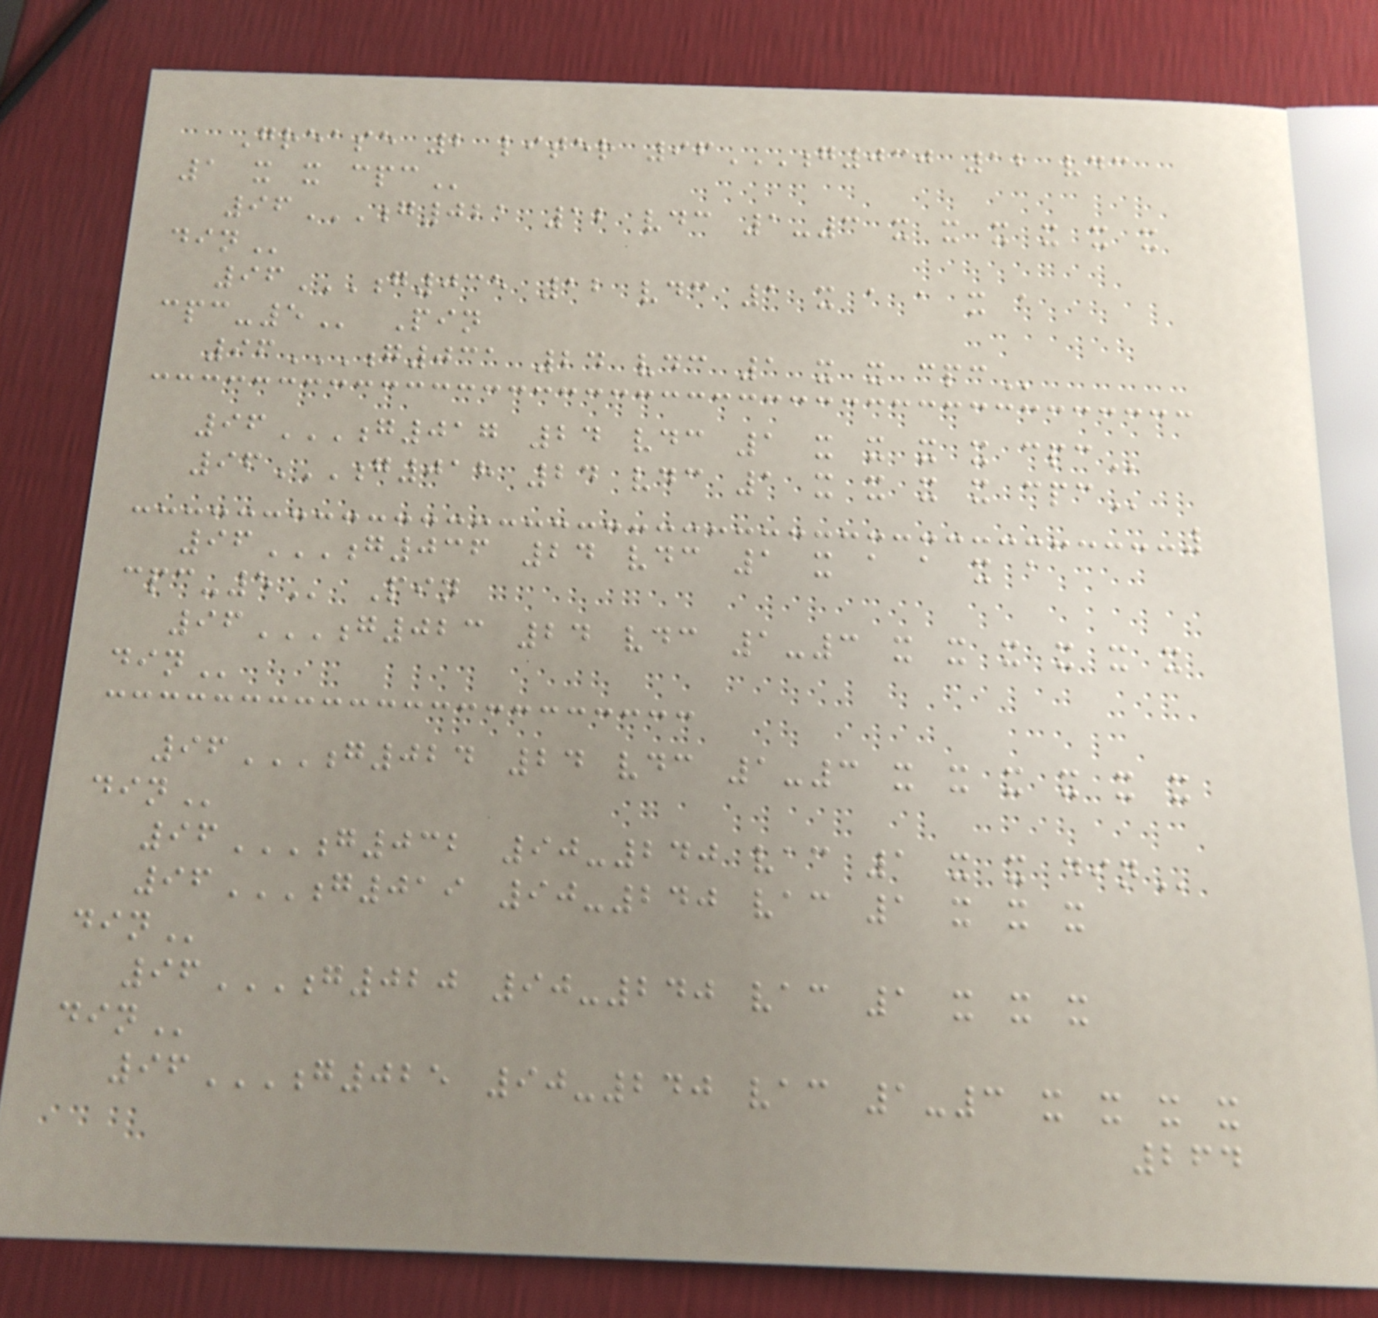Grease 2 liter 96G030 12 VDC
1 X X CPC
96G021 12 VDC 1-3 X X X X X X
DIN
96G035 12 VDC 1 X A A X A
CPC-5 Pin
96G031 24 VDC 1 X X CPC
96G017 24 VDC 1 X X X X CPC
96G018 24 VDC 1 X X X X CPC
96G036 24 VDC 1 X A A X A
CPC-5 Pin
96G023 24 VDC 1-3 X X X X X X
DIN
96G024 24 VDC 1-3 X X X X X X
DIN
96G032 90-240 VAC 1 X X DIN
96G019 90-240 VAC 1 X X X
DIN
96G020 90-240 VAC 1 X X X
DIN
96G025 90-240 VAC 1-3 X X X X
264
